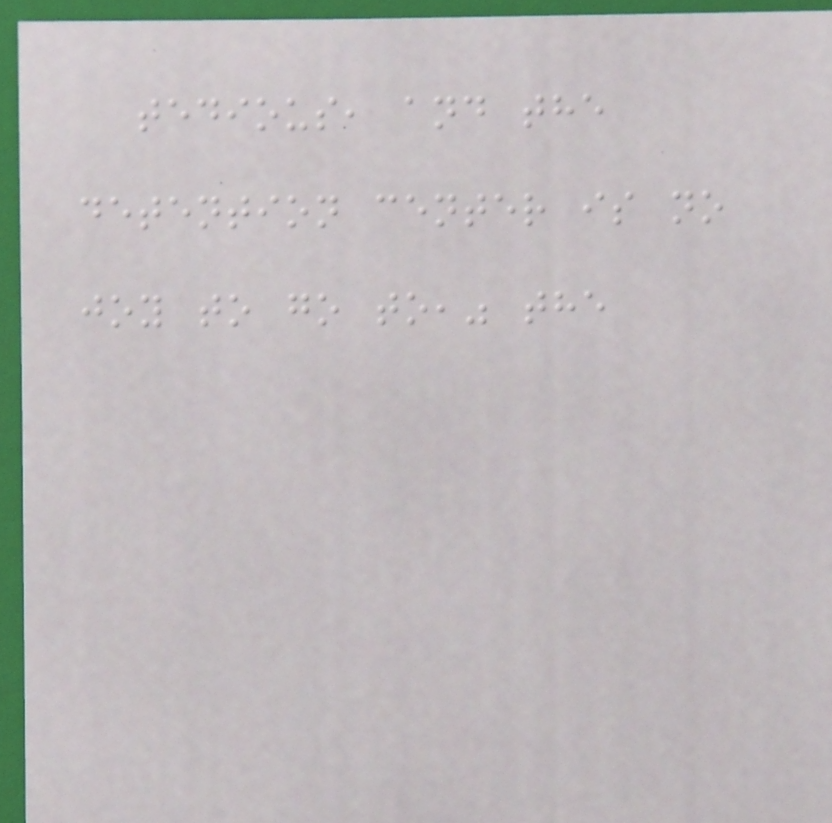tedious, and the
detention center is no
joy to go to," the
